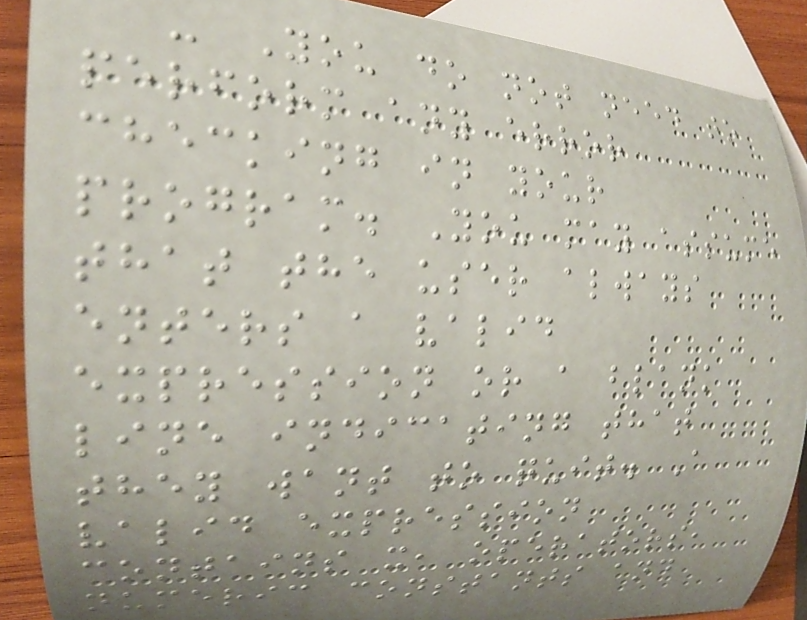- You do not need to
perform any error
checking in your
program. You may assume
that the user always
enters a valid
expression or a blank
line indicating that
they want to quit. A
valid expression
contains x, operators,
numeric constants and
